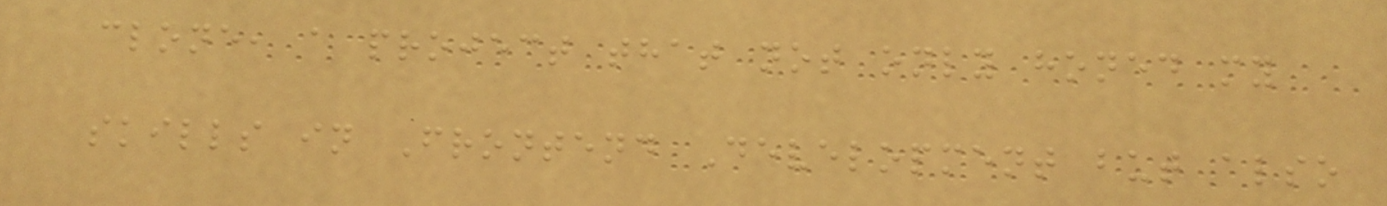clone, a project that not only honed my
skills in Frontend Development but also
